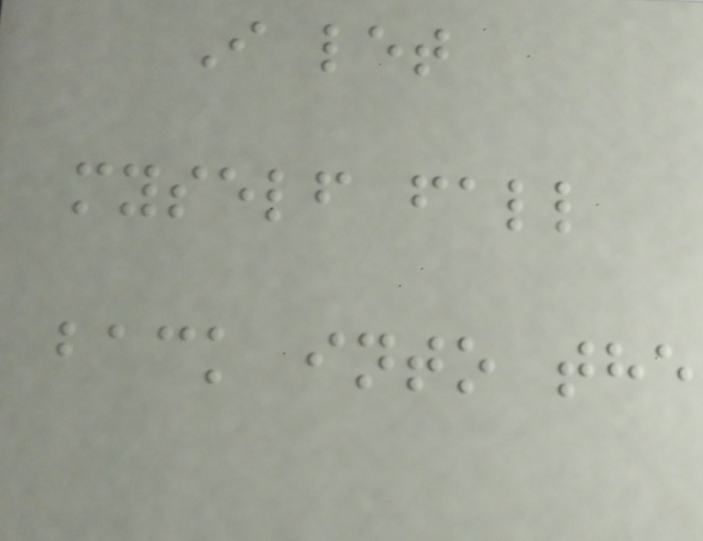I let
myself fall
back into the
